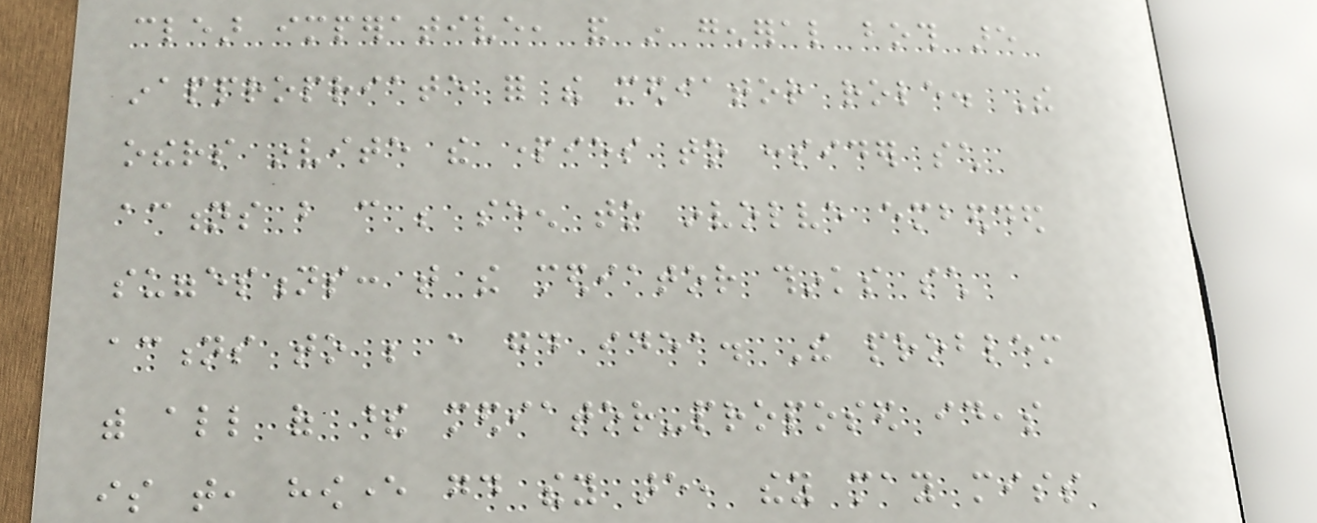clear imperative, and in general both are
inappropriate for the mediator role. The
others invite the parties to consider such
actions but can be seen to involve embedded
suggestions: that the mediator thinks such
actions to be a good idea. The problem
with all of these mediator-proposed ideas
is that, however good they are, they may miss
